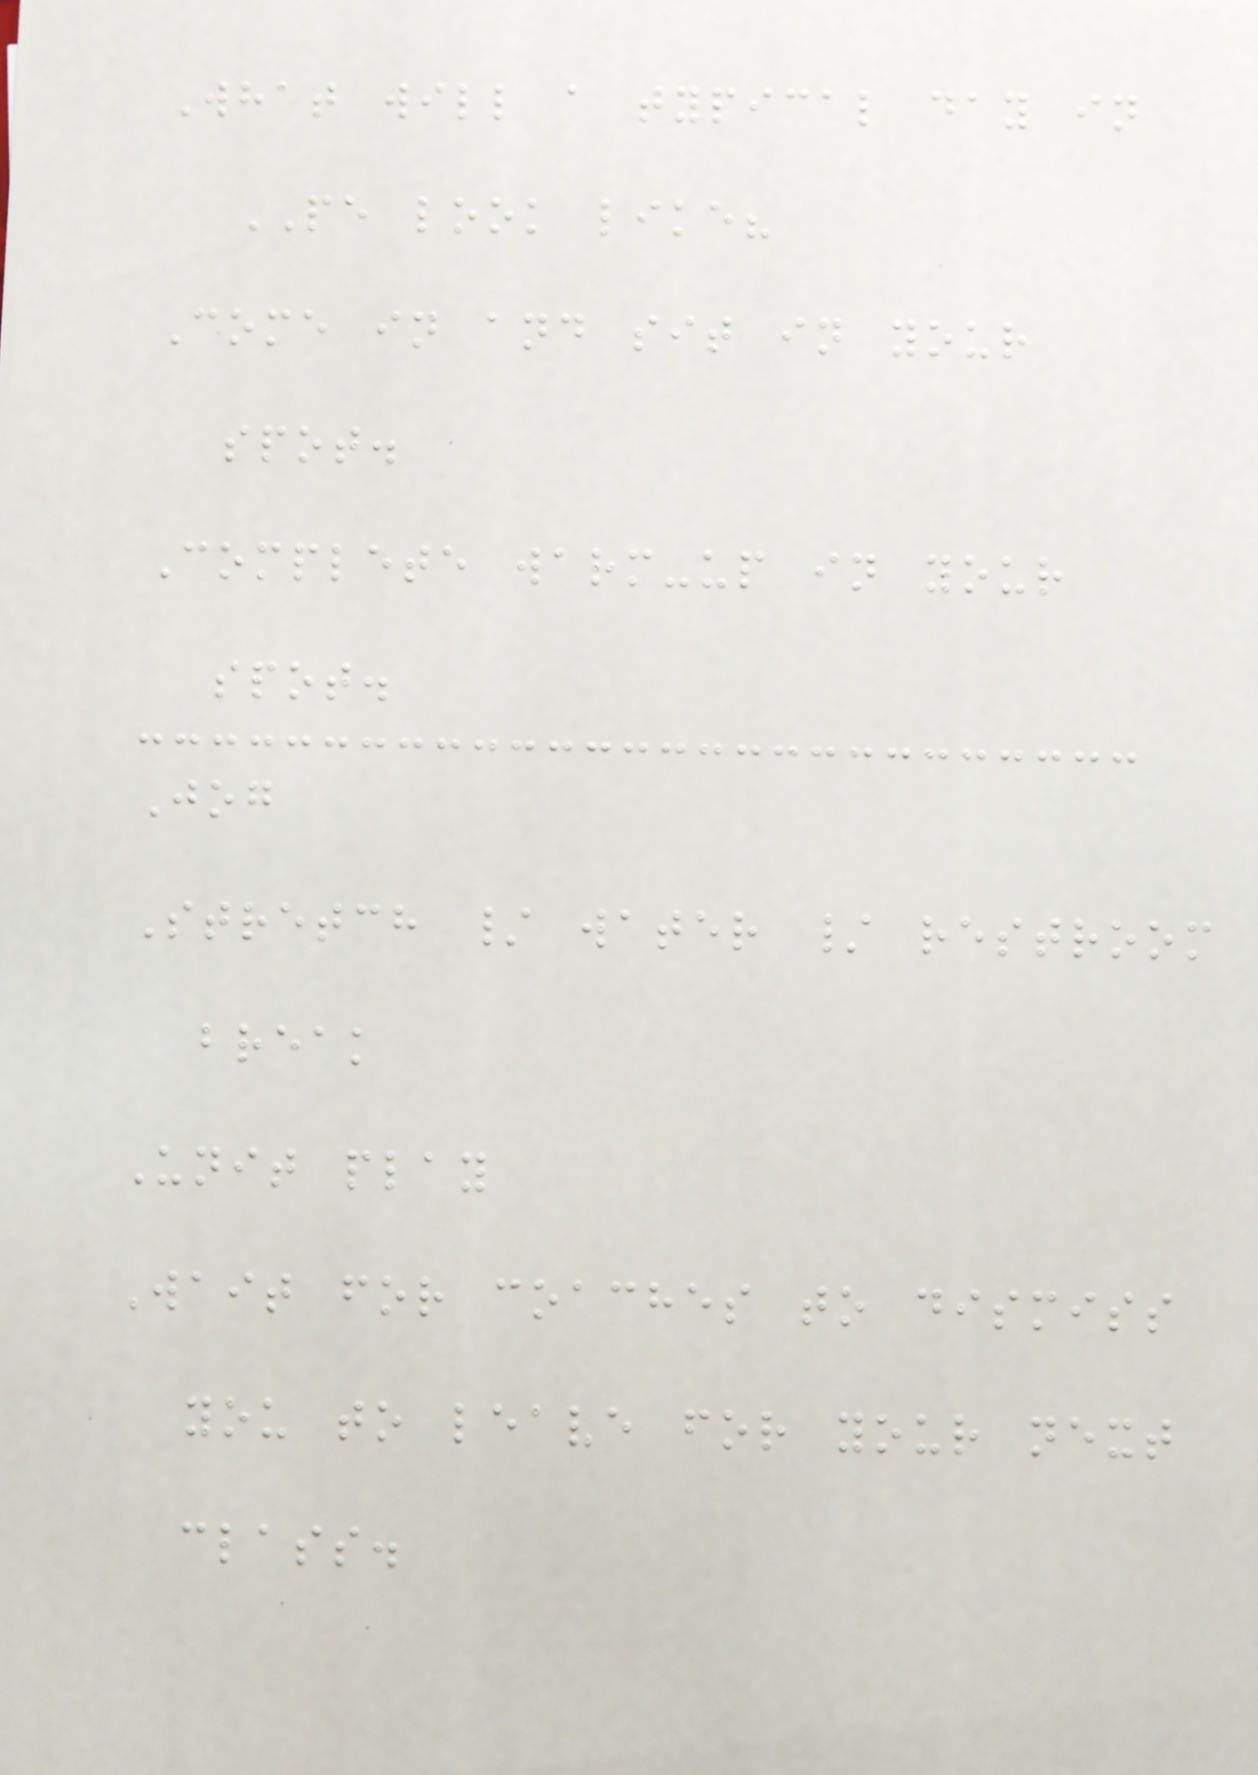What will a typical day in
PE look like?
Come in and sit in your
spot.
Complete warm-up in your
spot.
Jog
Stretch / water / restroom
break
Unit play
Wait for coaches to dismiss
you to leave for your next
class.
